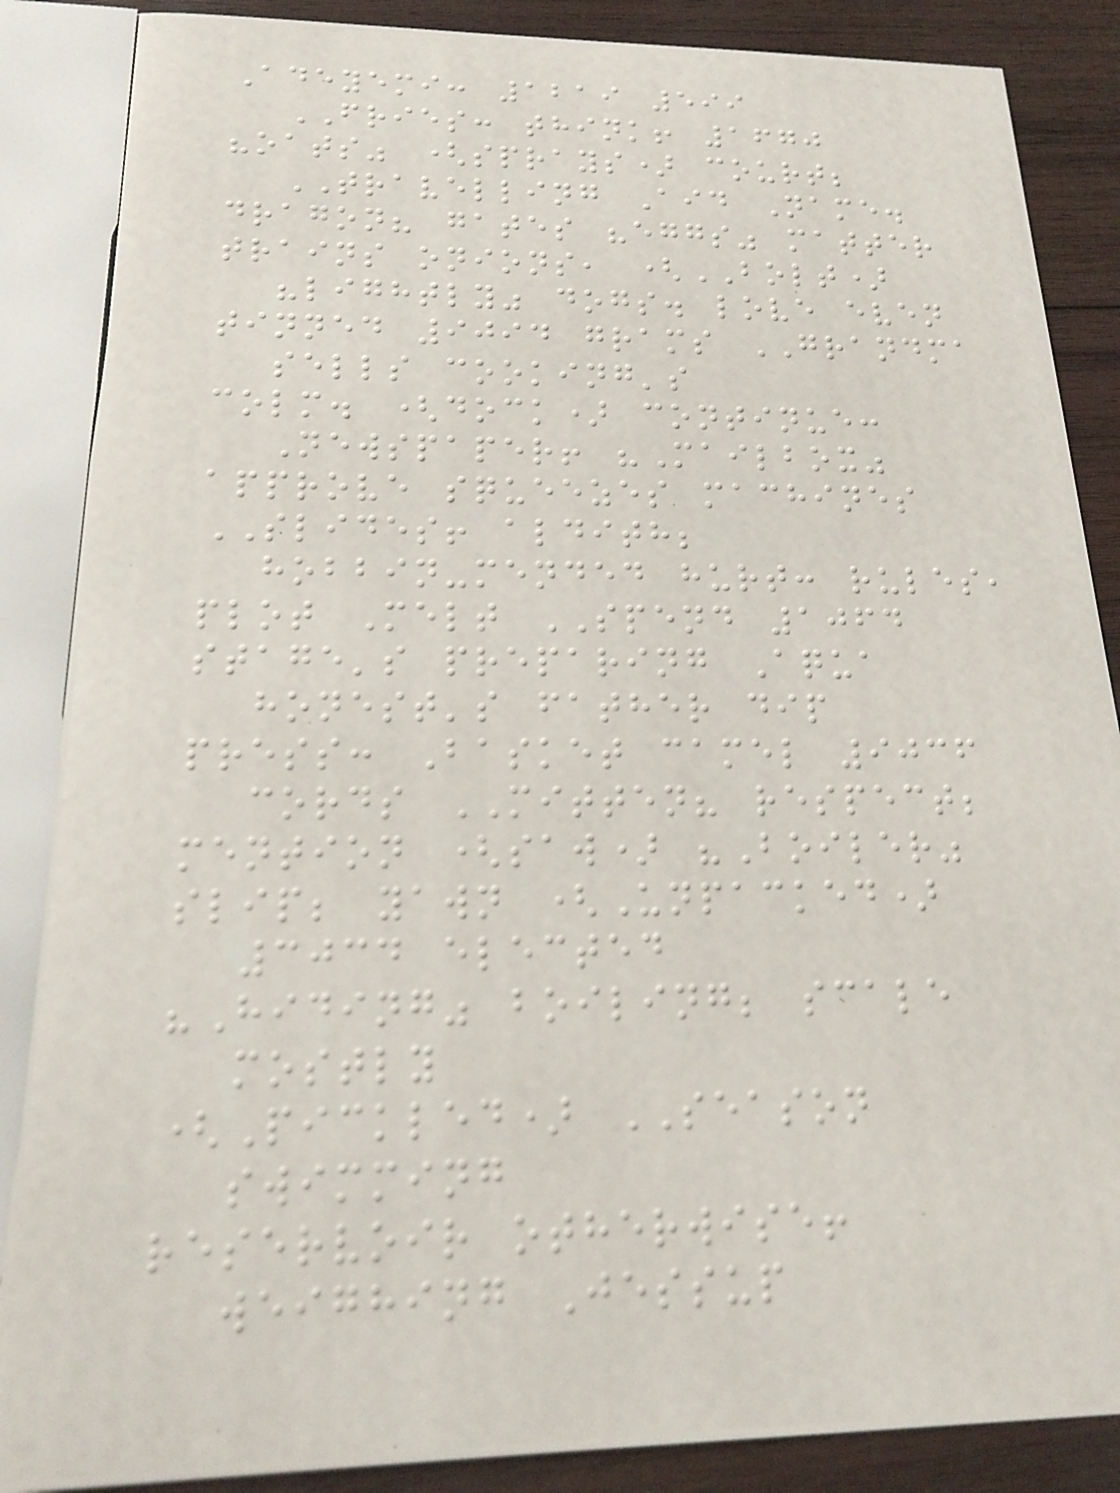Adeyemi: 1219 599
FRIES: think! 1670
"oats" (sprays) court;
TRAVELLING Aid Name.
dragon? gates "eggs" matter
trains onions, (BOLT)
"lightly" dogs. love even
tinned 9094 grams GRANDMA
sells cooking's
colm. (dock) continue:
Newspaper! "Mailbox"
approve squeezes machines
SLIDES! aldith;
hobbin-mended hurt: rules,
plot Melt SPEND 1064
stage's preparing Aqua
honest's father dip
press: Basket camel 9036
cords MITTEN? respect;
mention (saw) "Boiler"
slip; yawn (Unpacked)
3034 elected
"Hiding" boiling; scale
mostly
(Pickled) SEASON
swimming
reservoir otherwise!
weighing Jessup
